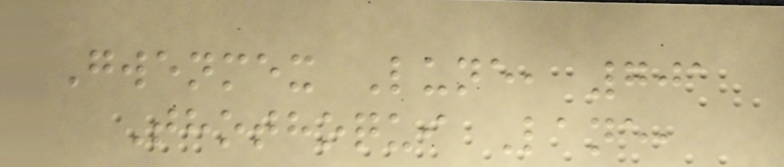Gwenmex Lune, 701
Thothoqui Lane,
